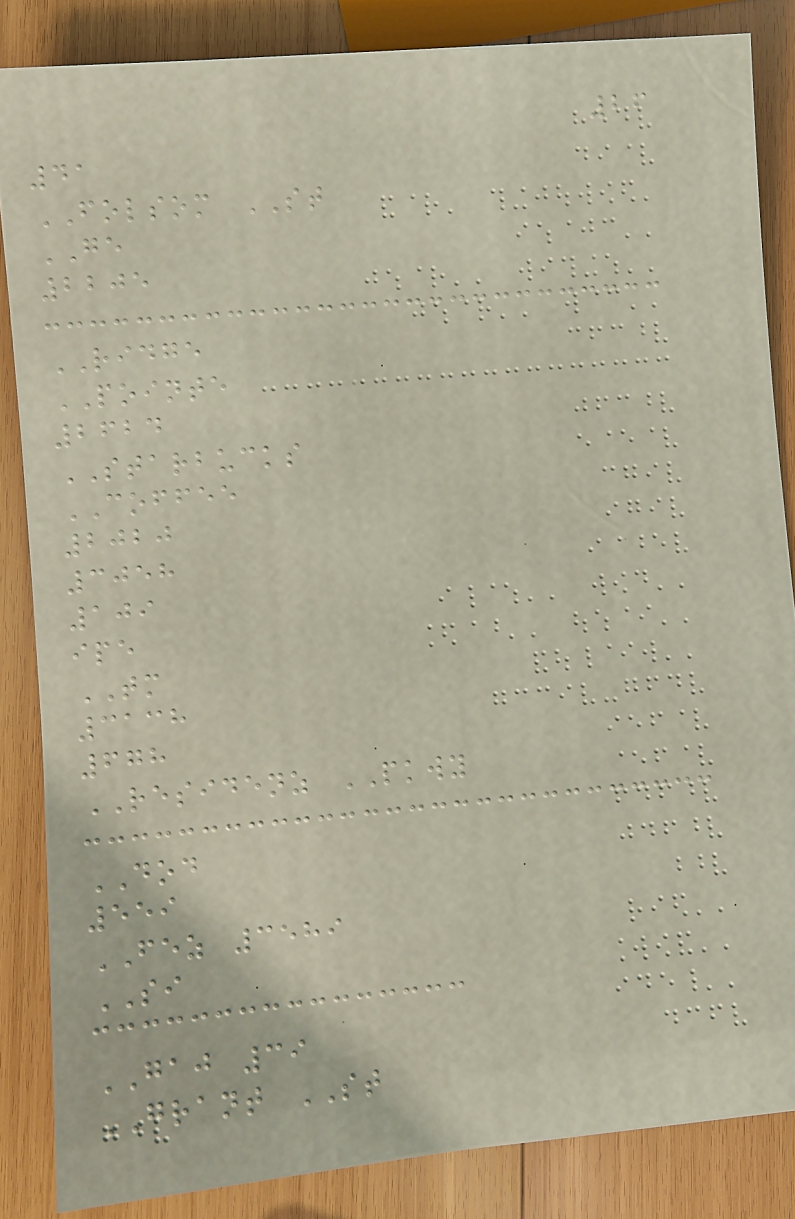26
41
FOLSOM ST
GE
2205
RIDGE
POINTE
2624
STARBUCKS
COFFEE
2020
3058
109
ipe
TM
3138
678
RESIDENZ PKWY
DOD
559
FEZ 3589
SI
GAJ 39
GRANT ST
